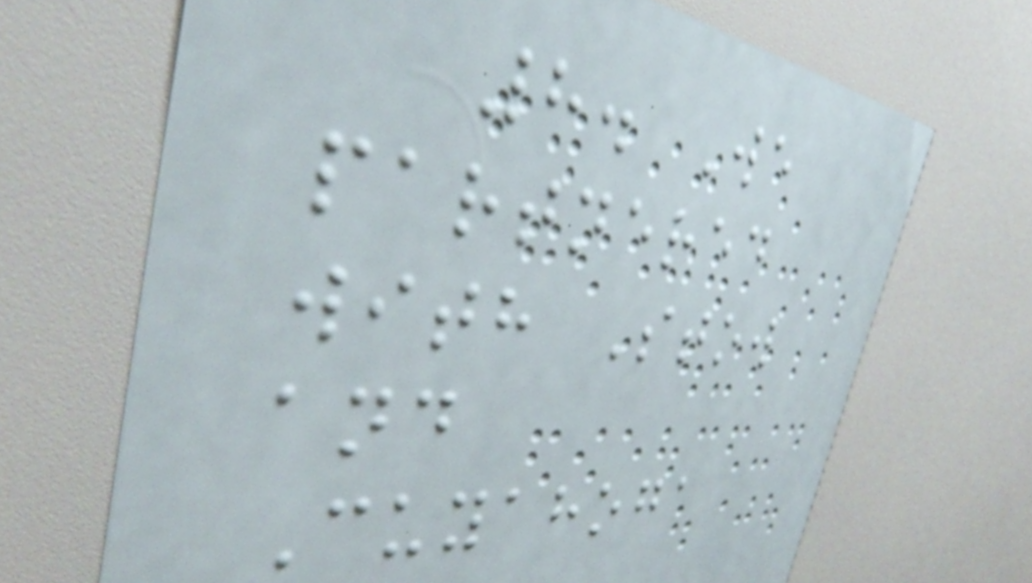8. We
partnered
with Stow
and
Cuyahoga
